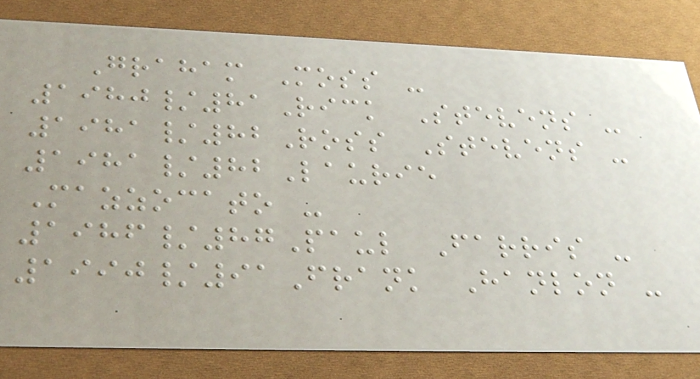Graham Moss -
1980/81Rick Stevens -
1981/82Ross Stevens -
1981/82Laurie
Mazzocato -
1986/87Paul Farris -
1990/91Frank Hanlon -
